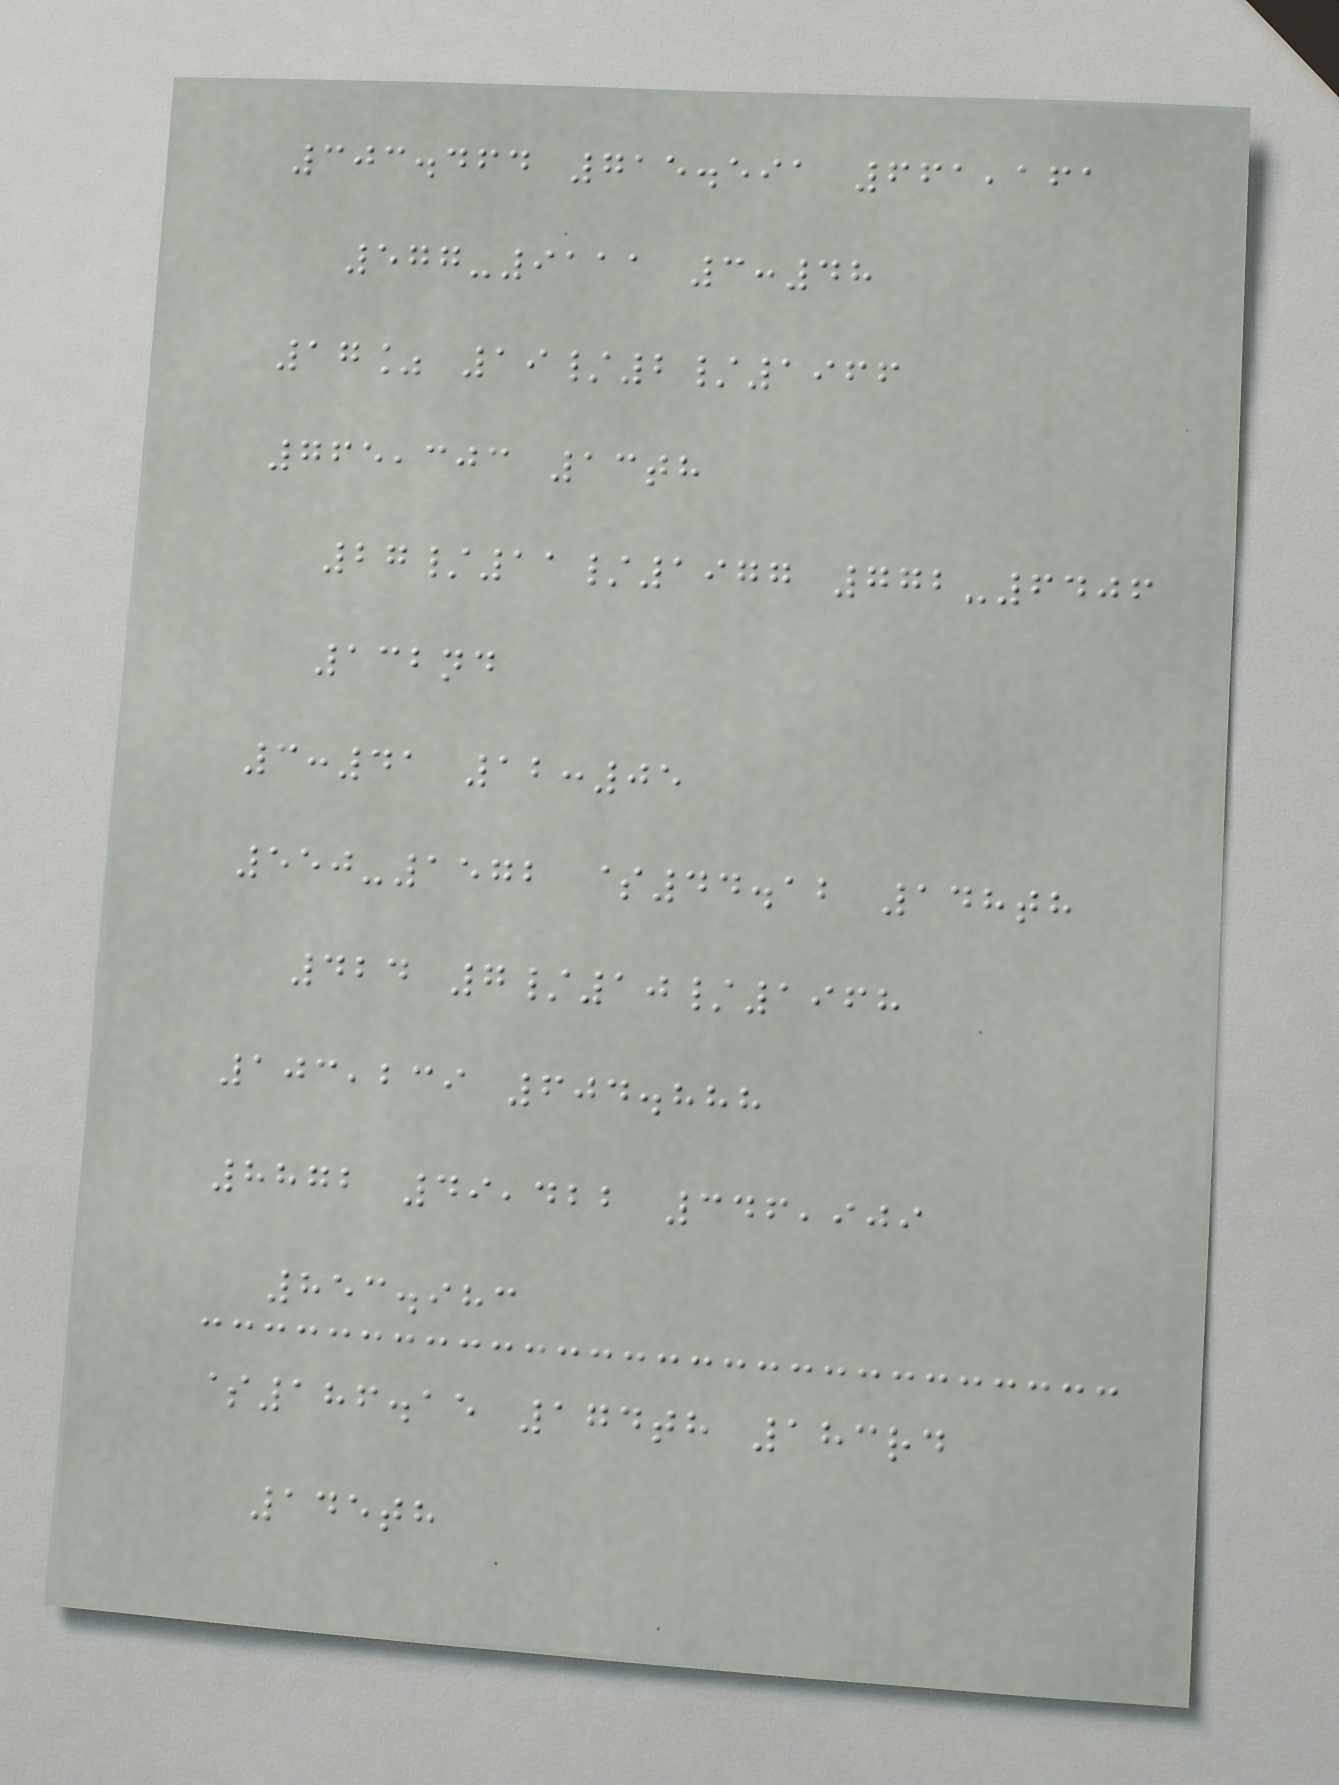303.464 715.591 661,161
577-9111 3:48
17% 19/2/1966
765,303 13th
27/11/1977 772-6406
132nd
3:41 12:05
550-1572 $44.12 148th
424 7/10/1968
103,239 604.888
8872 49,422 346,909
853.983
$186.15 174th 183rd
145th
